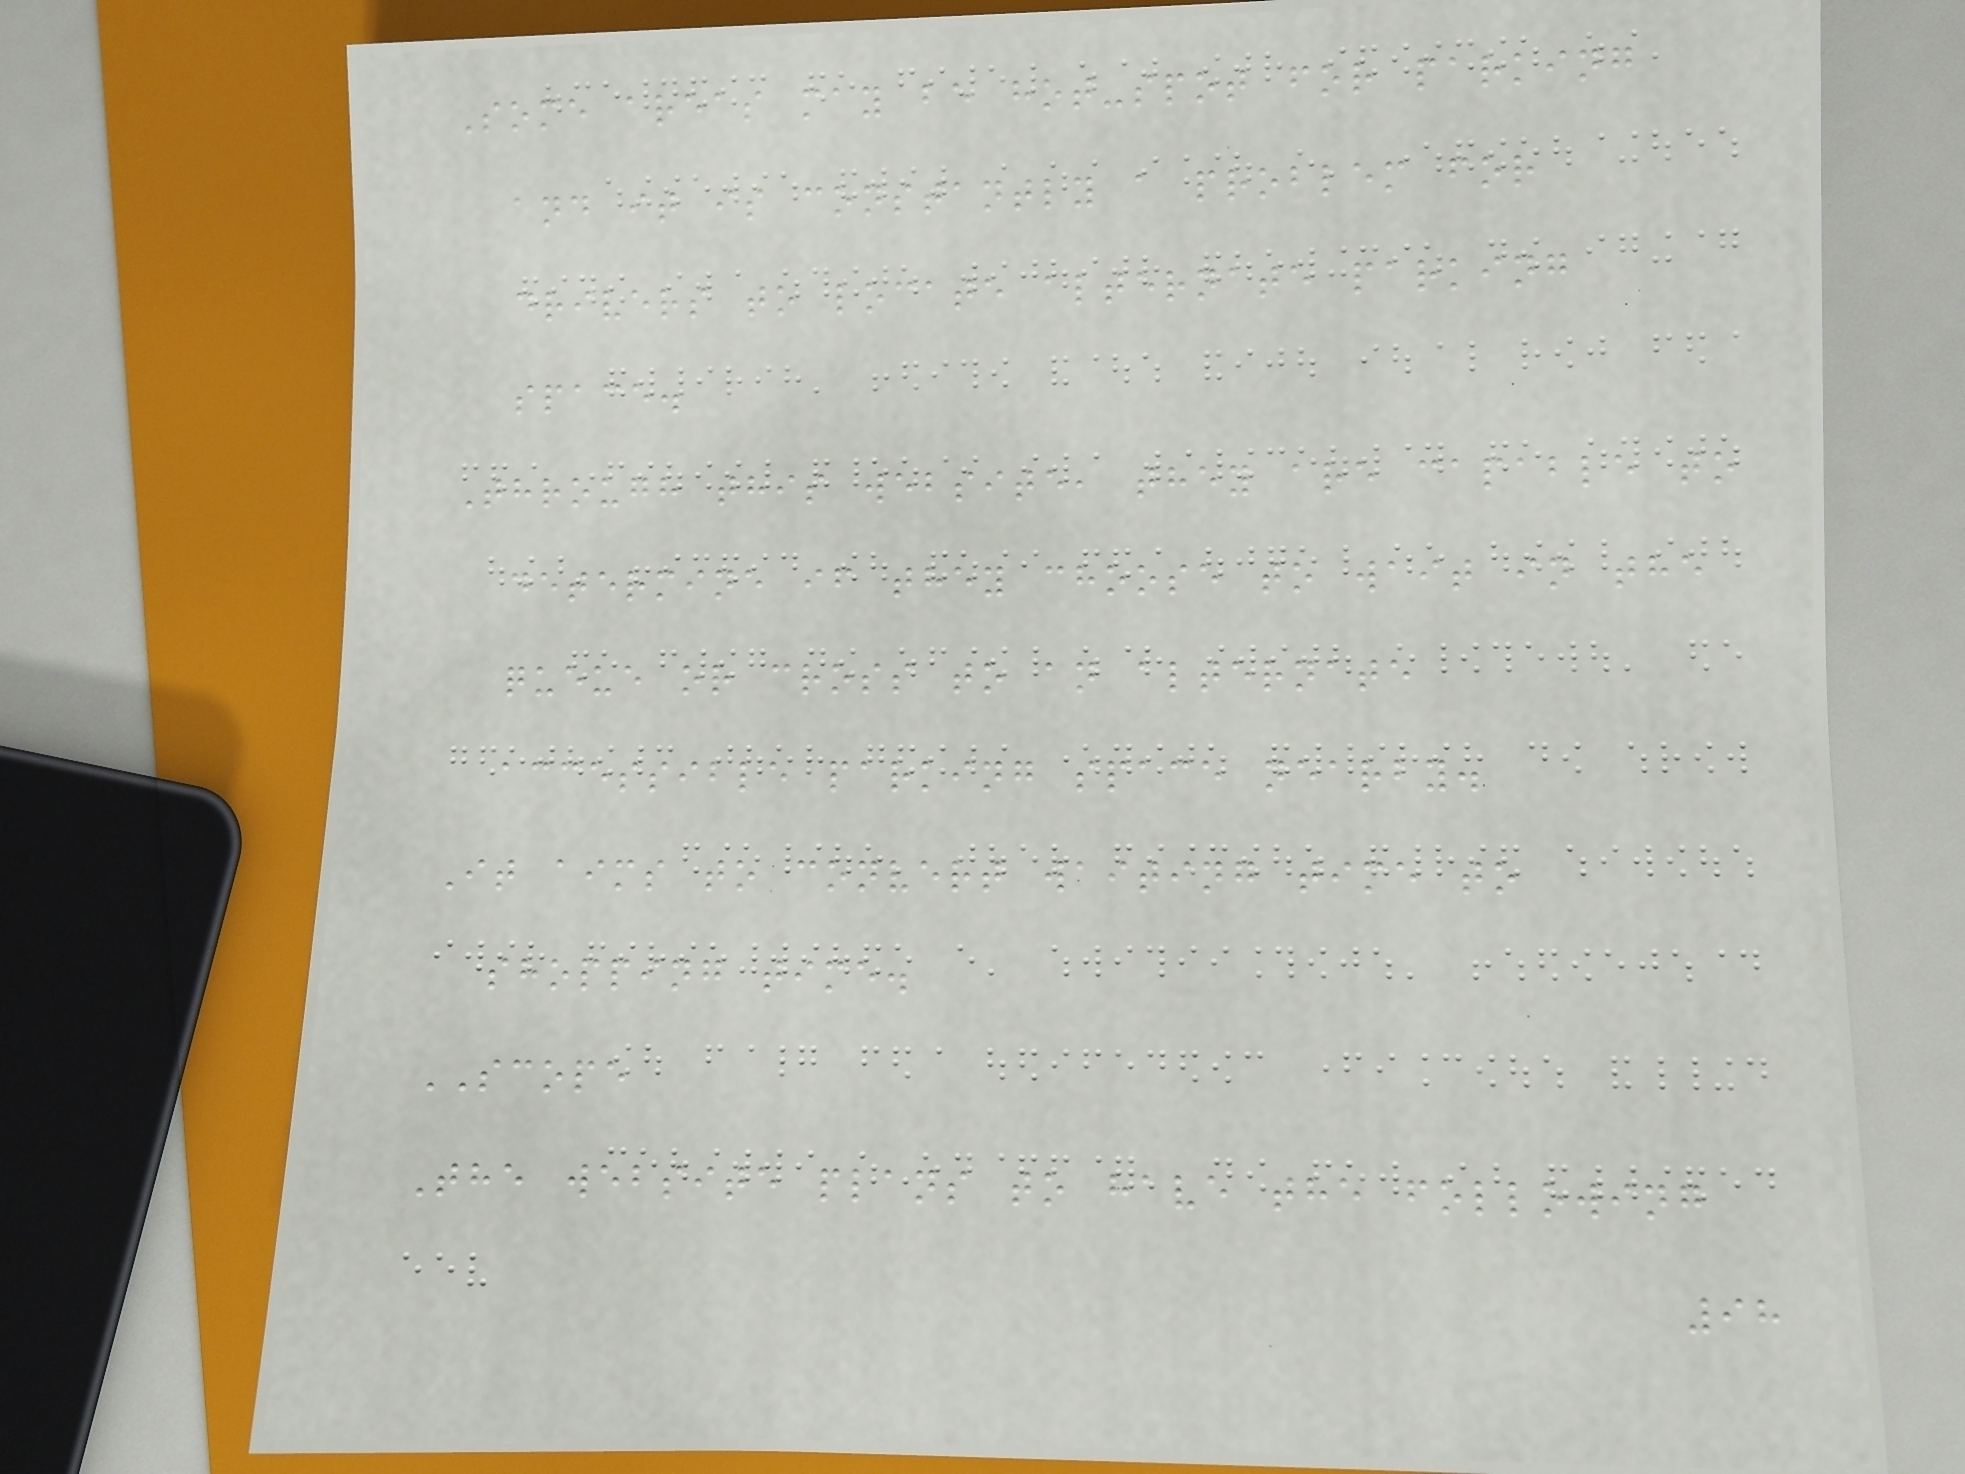Some areas may be hot-spot for parking
and it is constantly a problem for
drivers to locate alternate parking
space.
Through this website, they are capable to
determine if they choose to wait in the
queue or cross to an alternate
accessible parking space nearby.
It aims to convert waiting time to
shopping time.
SCOPE
The website plans to have the following
98
